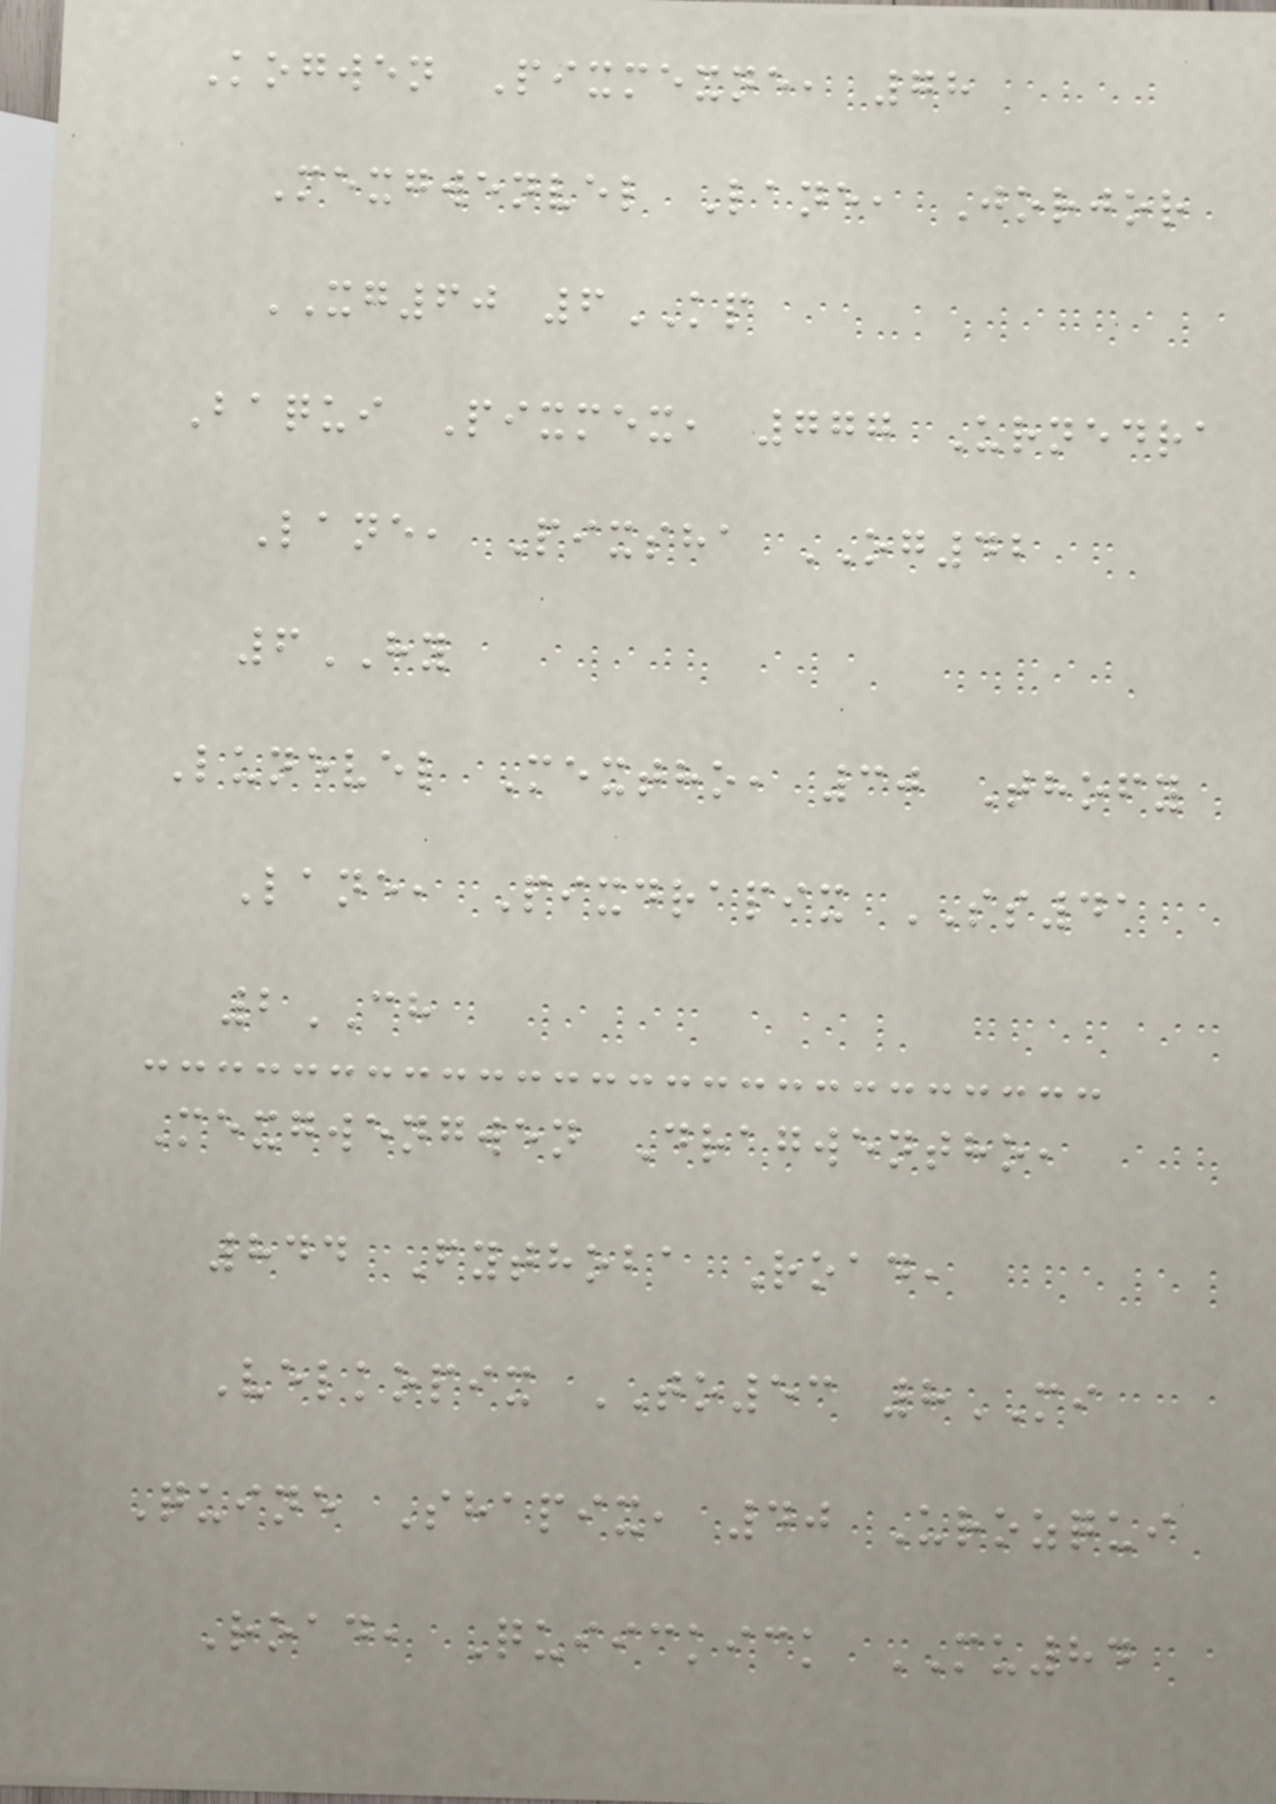Kogwen Pixmexne, 78
Mexgwenvel Lane, Jorjor
XG60 6KP
Baqui Pixmex, 777 Urnedra
Lane, Pixsha OG42
6HY
Lunevel Mextho, 30 Thofy
Lane, Pixdrapix SS41
2CH
Mexgwengwen Dragwentho,
844 Fythoba Road,
Velkopix TO53 8MI
Quine Shapix, 40 Urozqui
Road, Quiickick MU84
